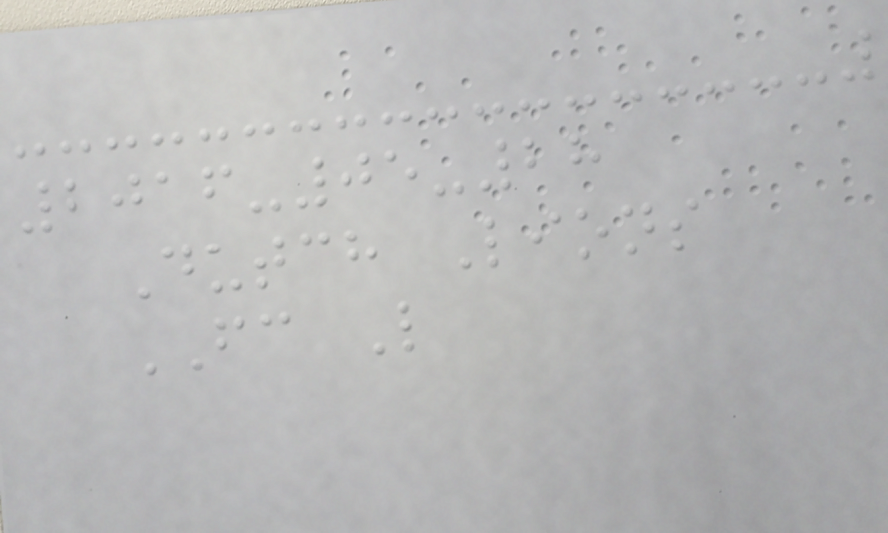2016-05-28
Dutch Lions
FC L
